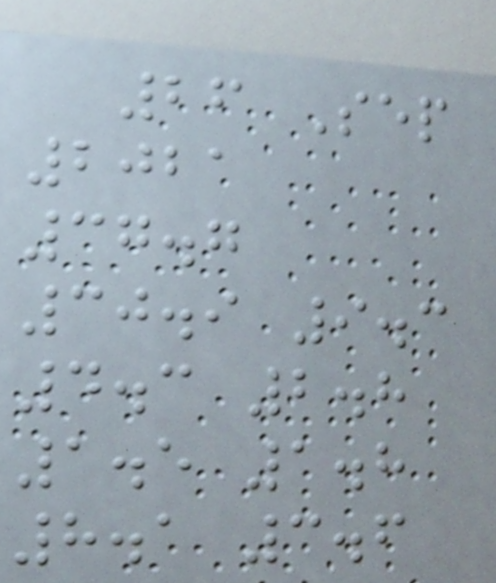26 Sep
2021
37.7
30.9 9.3
4.3 2.8
1.5 1.8
8.1 3.6
